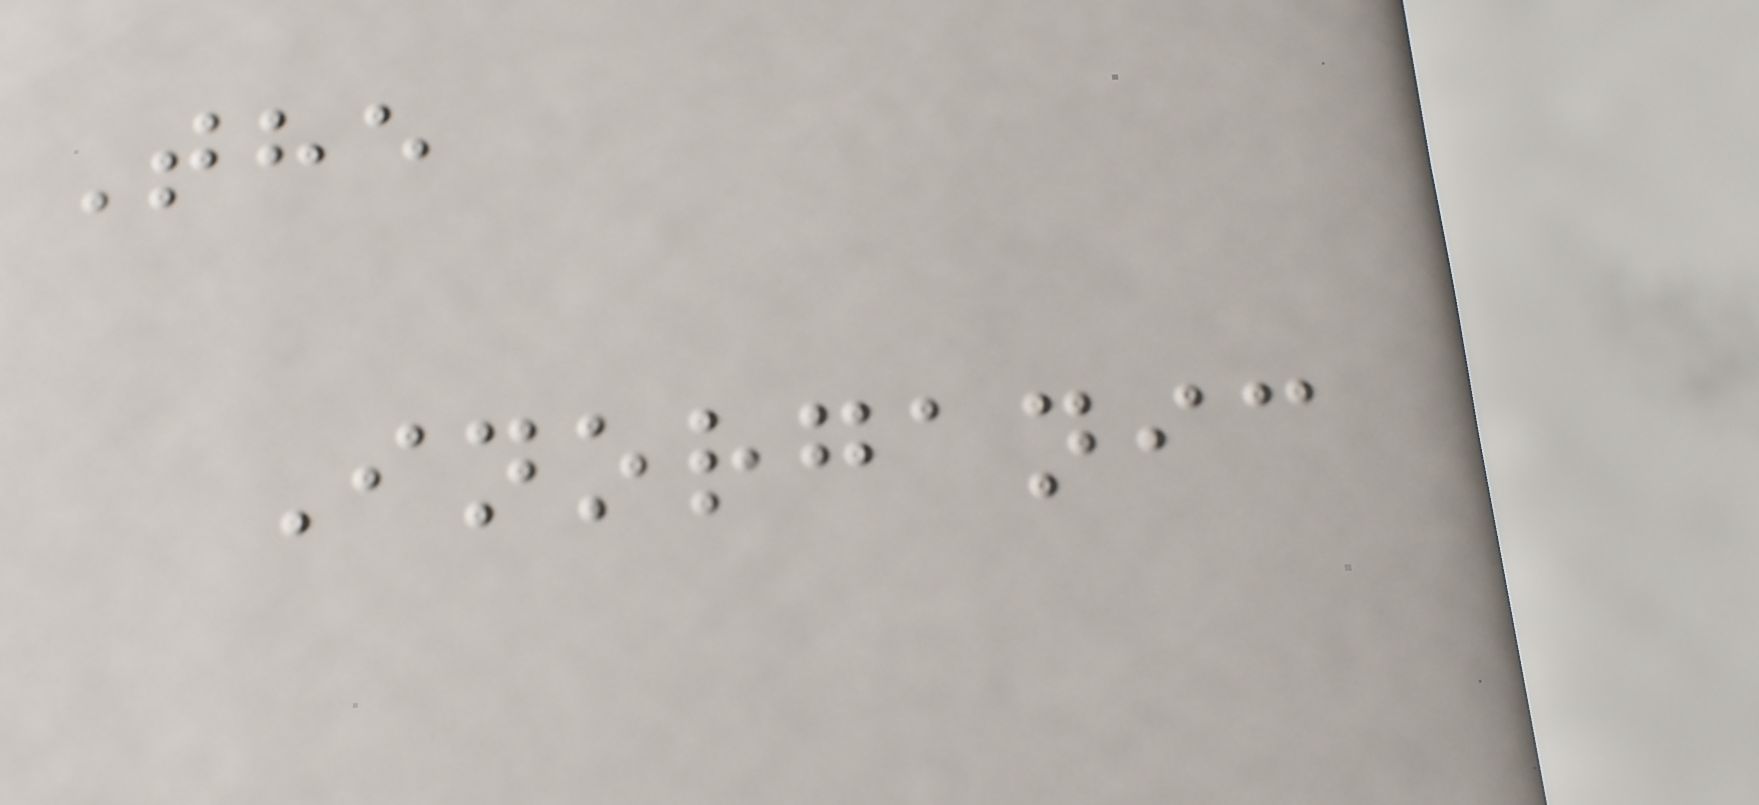The
Inorganic
